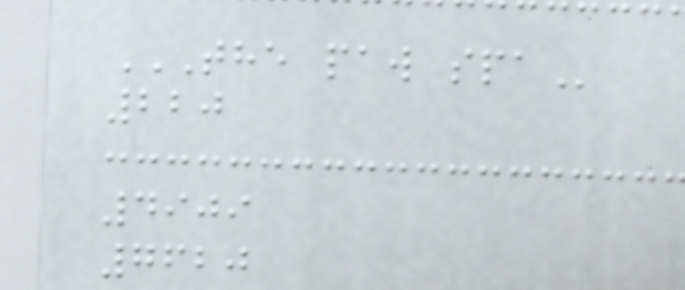THE PAW SPA
220
4909
7620
